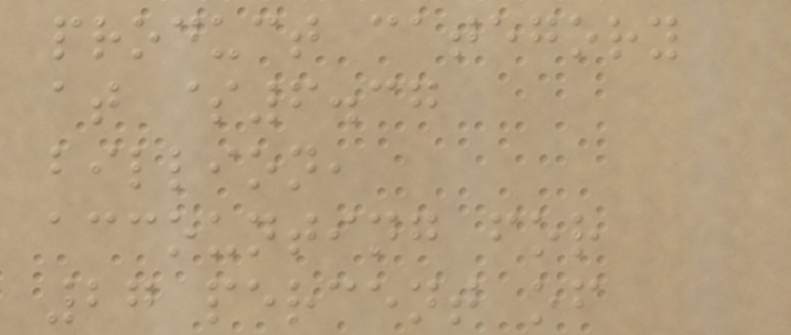product category
at $6.37
billion,
accounting for
27 percent of
